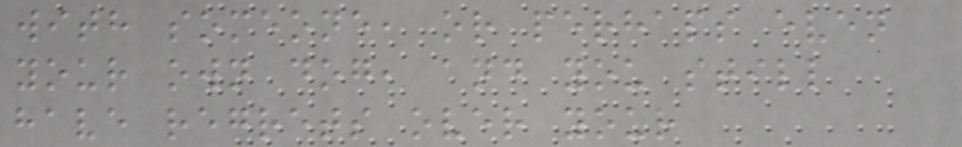with someone, or perhaps even
your own dog, and you still
have regrets over your
